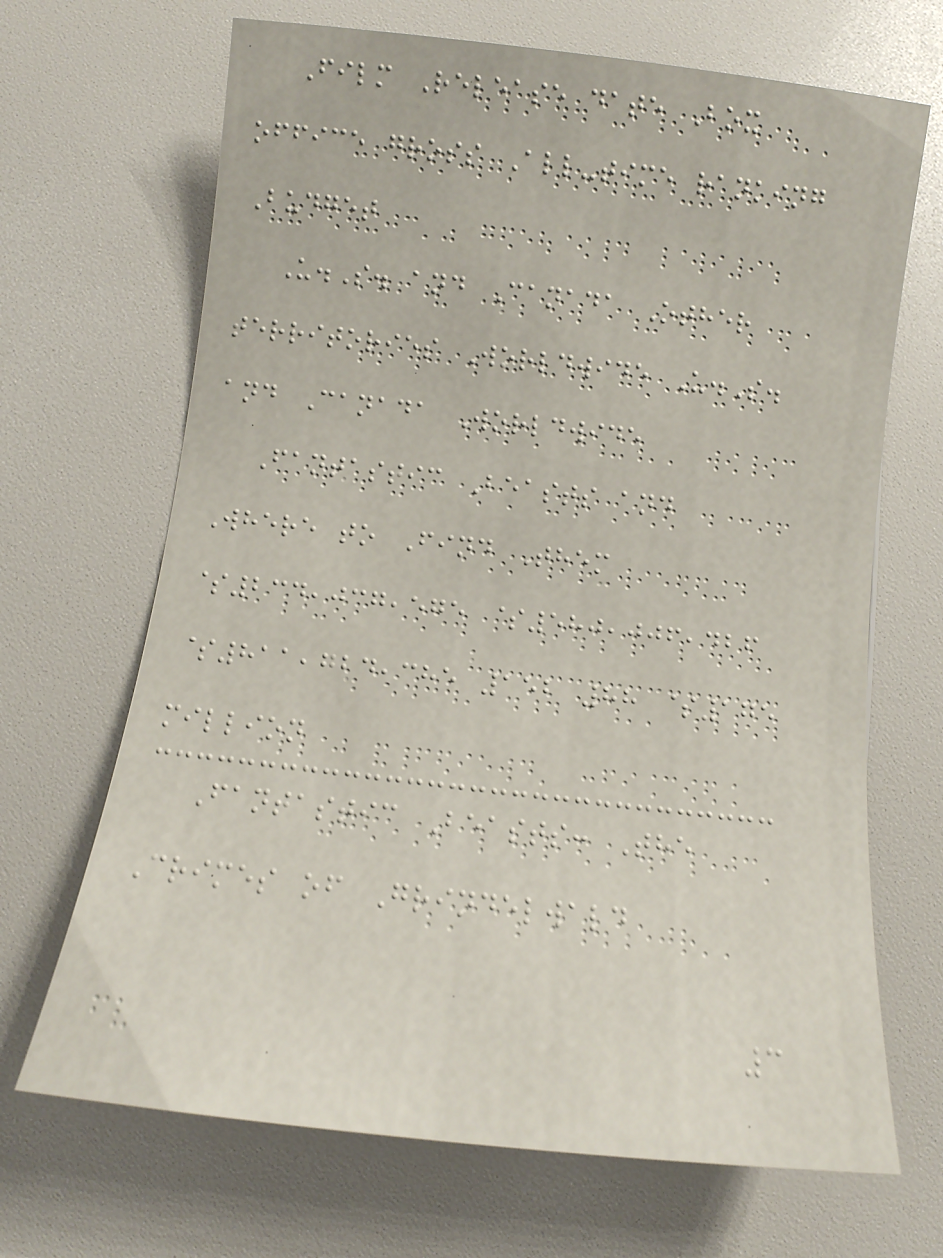Film Release date Box
office gross All-time ranking
Budget
U.S. and Canada Other
territories Worldwide U.S.
and Canada Worldwide
Fantastic Beasts and
Where to Find Them
$234,037,575 $580,006,426
$811,724,385 152 88 $175
million
Fantastic Beasts: The
Crimes of Grindelwald
3
